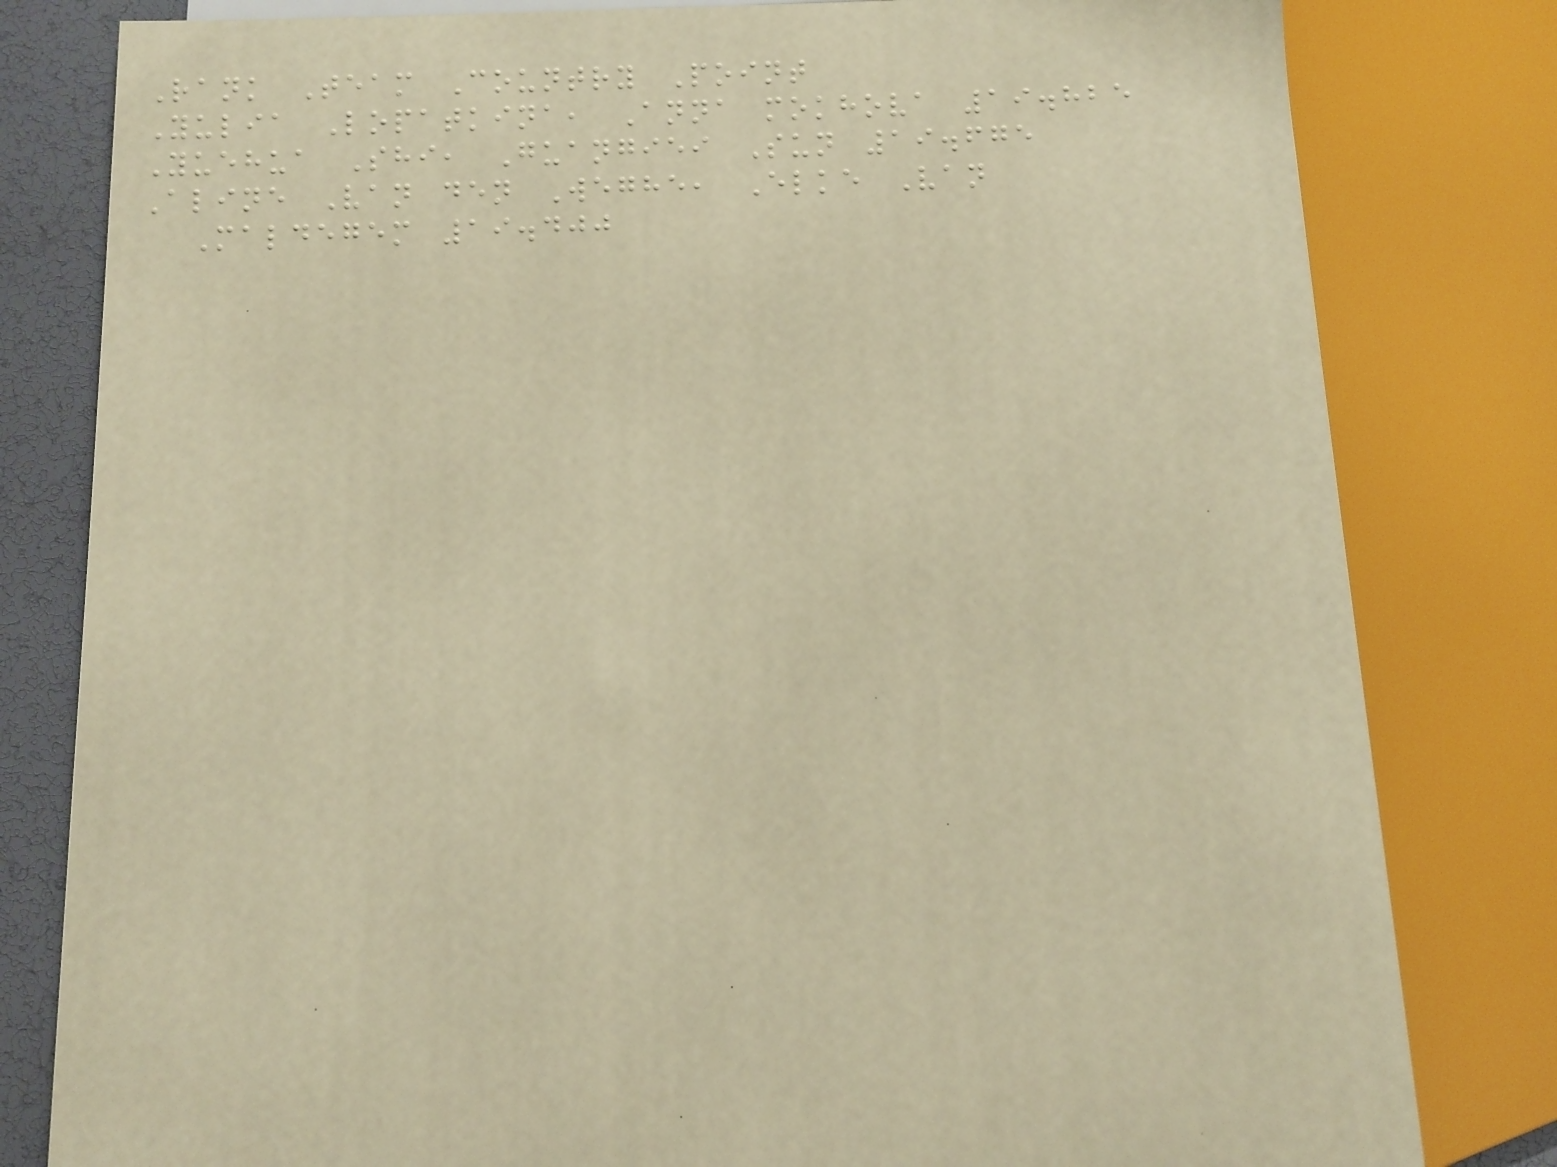Rank Team Country Point
Yulia Lopatkina, Anna mokhova 19.825
Yuehua Shi, Guangiei Sun 19.675
Aline Van den Weghe, Elke Van
Maldegem 19.400
